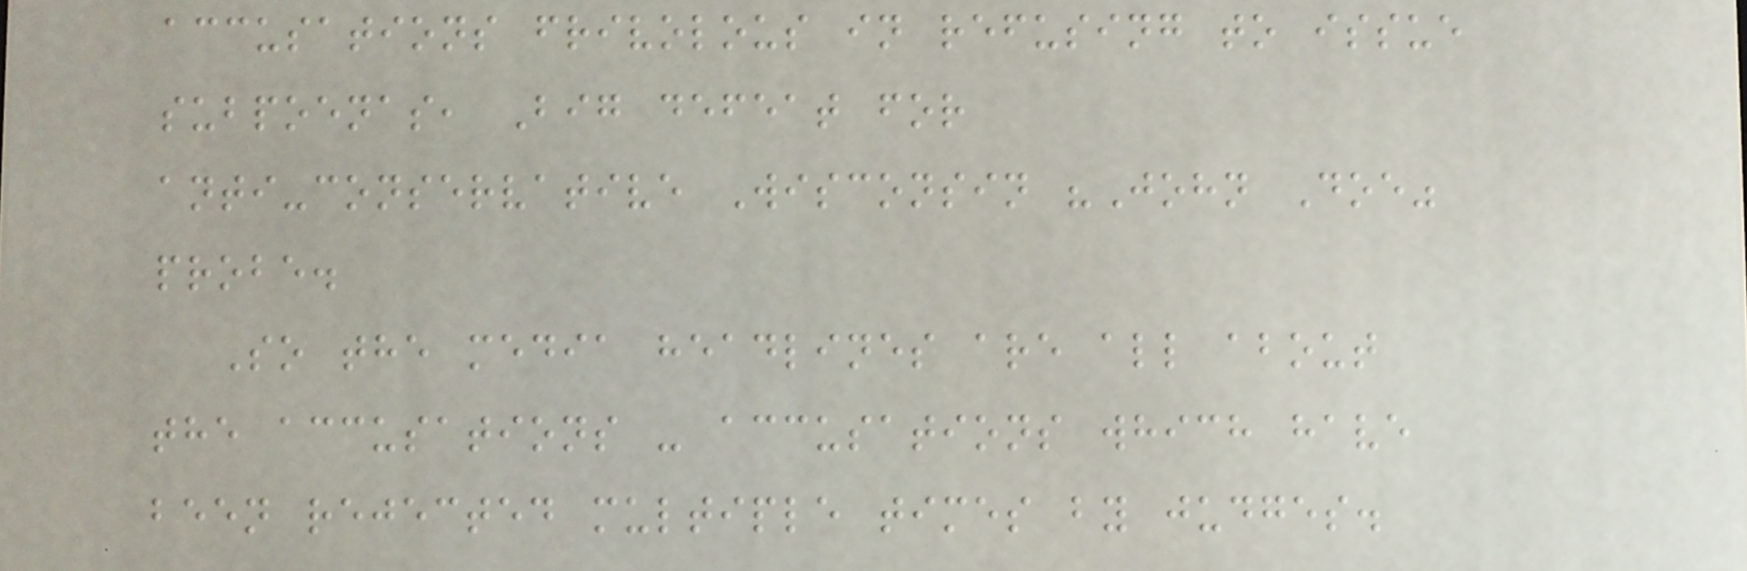accusations frivolous in refusing to issue
subpoenas, Big defeat for
anti-conservative Wisconsin "John Doe"
probe.
So the media headlines are all about
the accusations - accusations which have
been rejected multiple times by judges.
